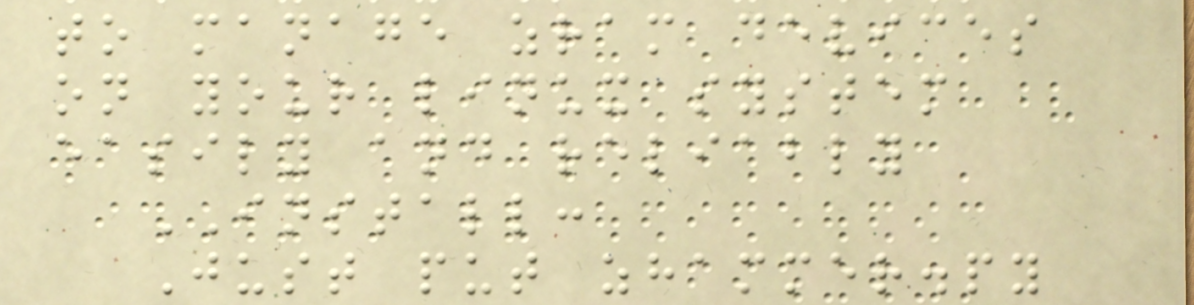to manage zram devices
on your linux system
easily and reliably
INSTALL:
Just put zhammer.py
